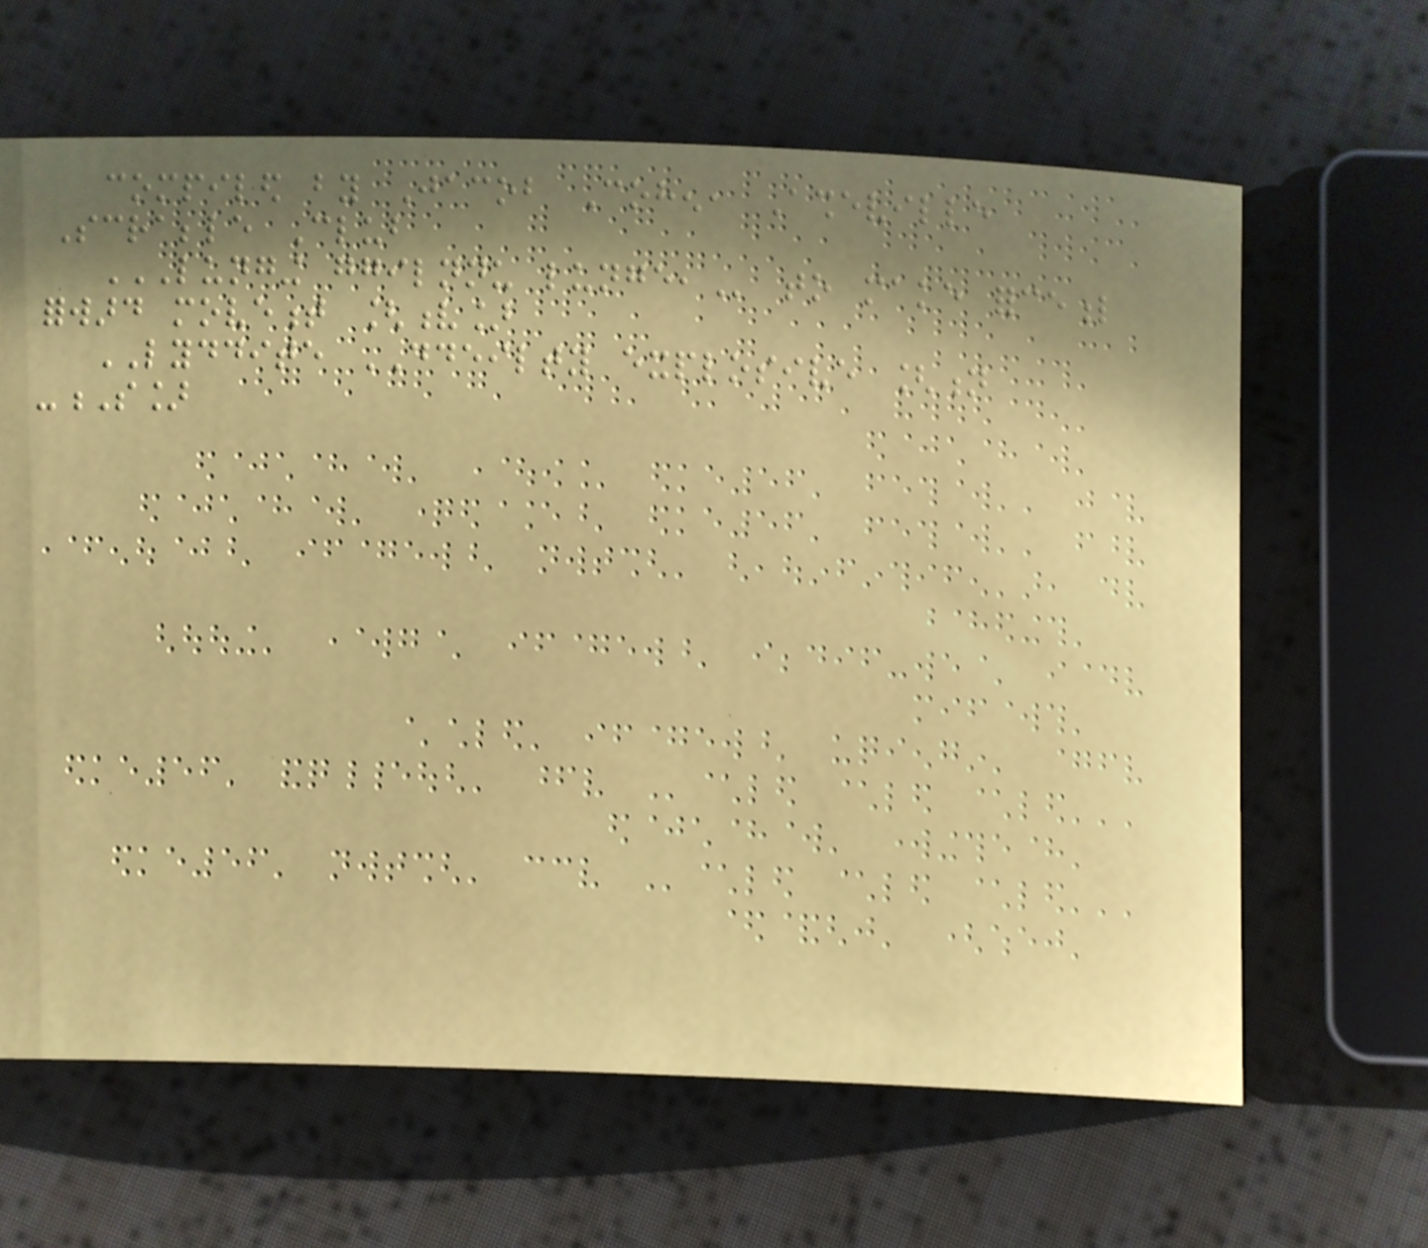compiled by Jacob Cohen, Asheville
Scrabble Club
LUNGING GGILNNU LUNGE, to make forceful
forward movement [v]
LYDDITE DDEILTY explosive [n
-S]
